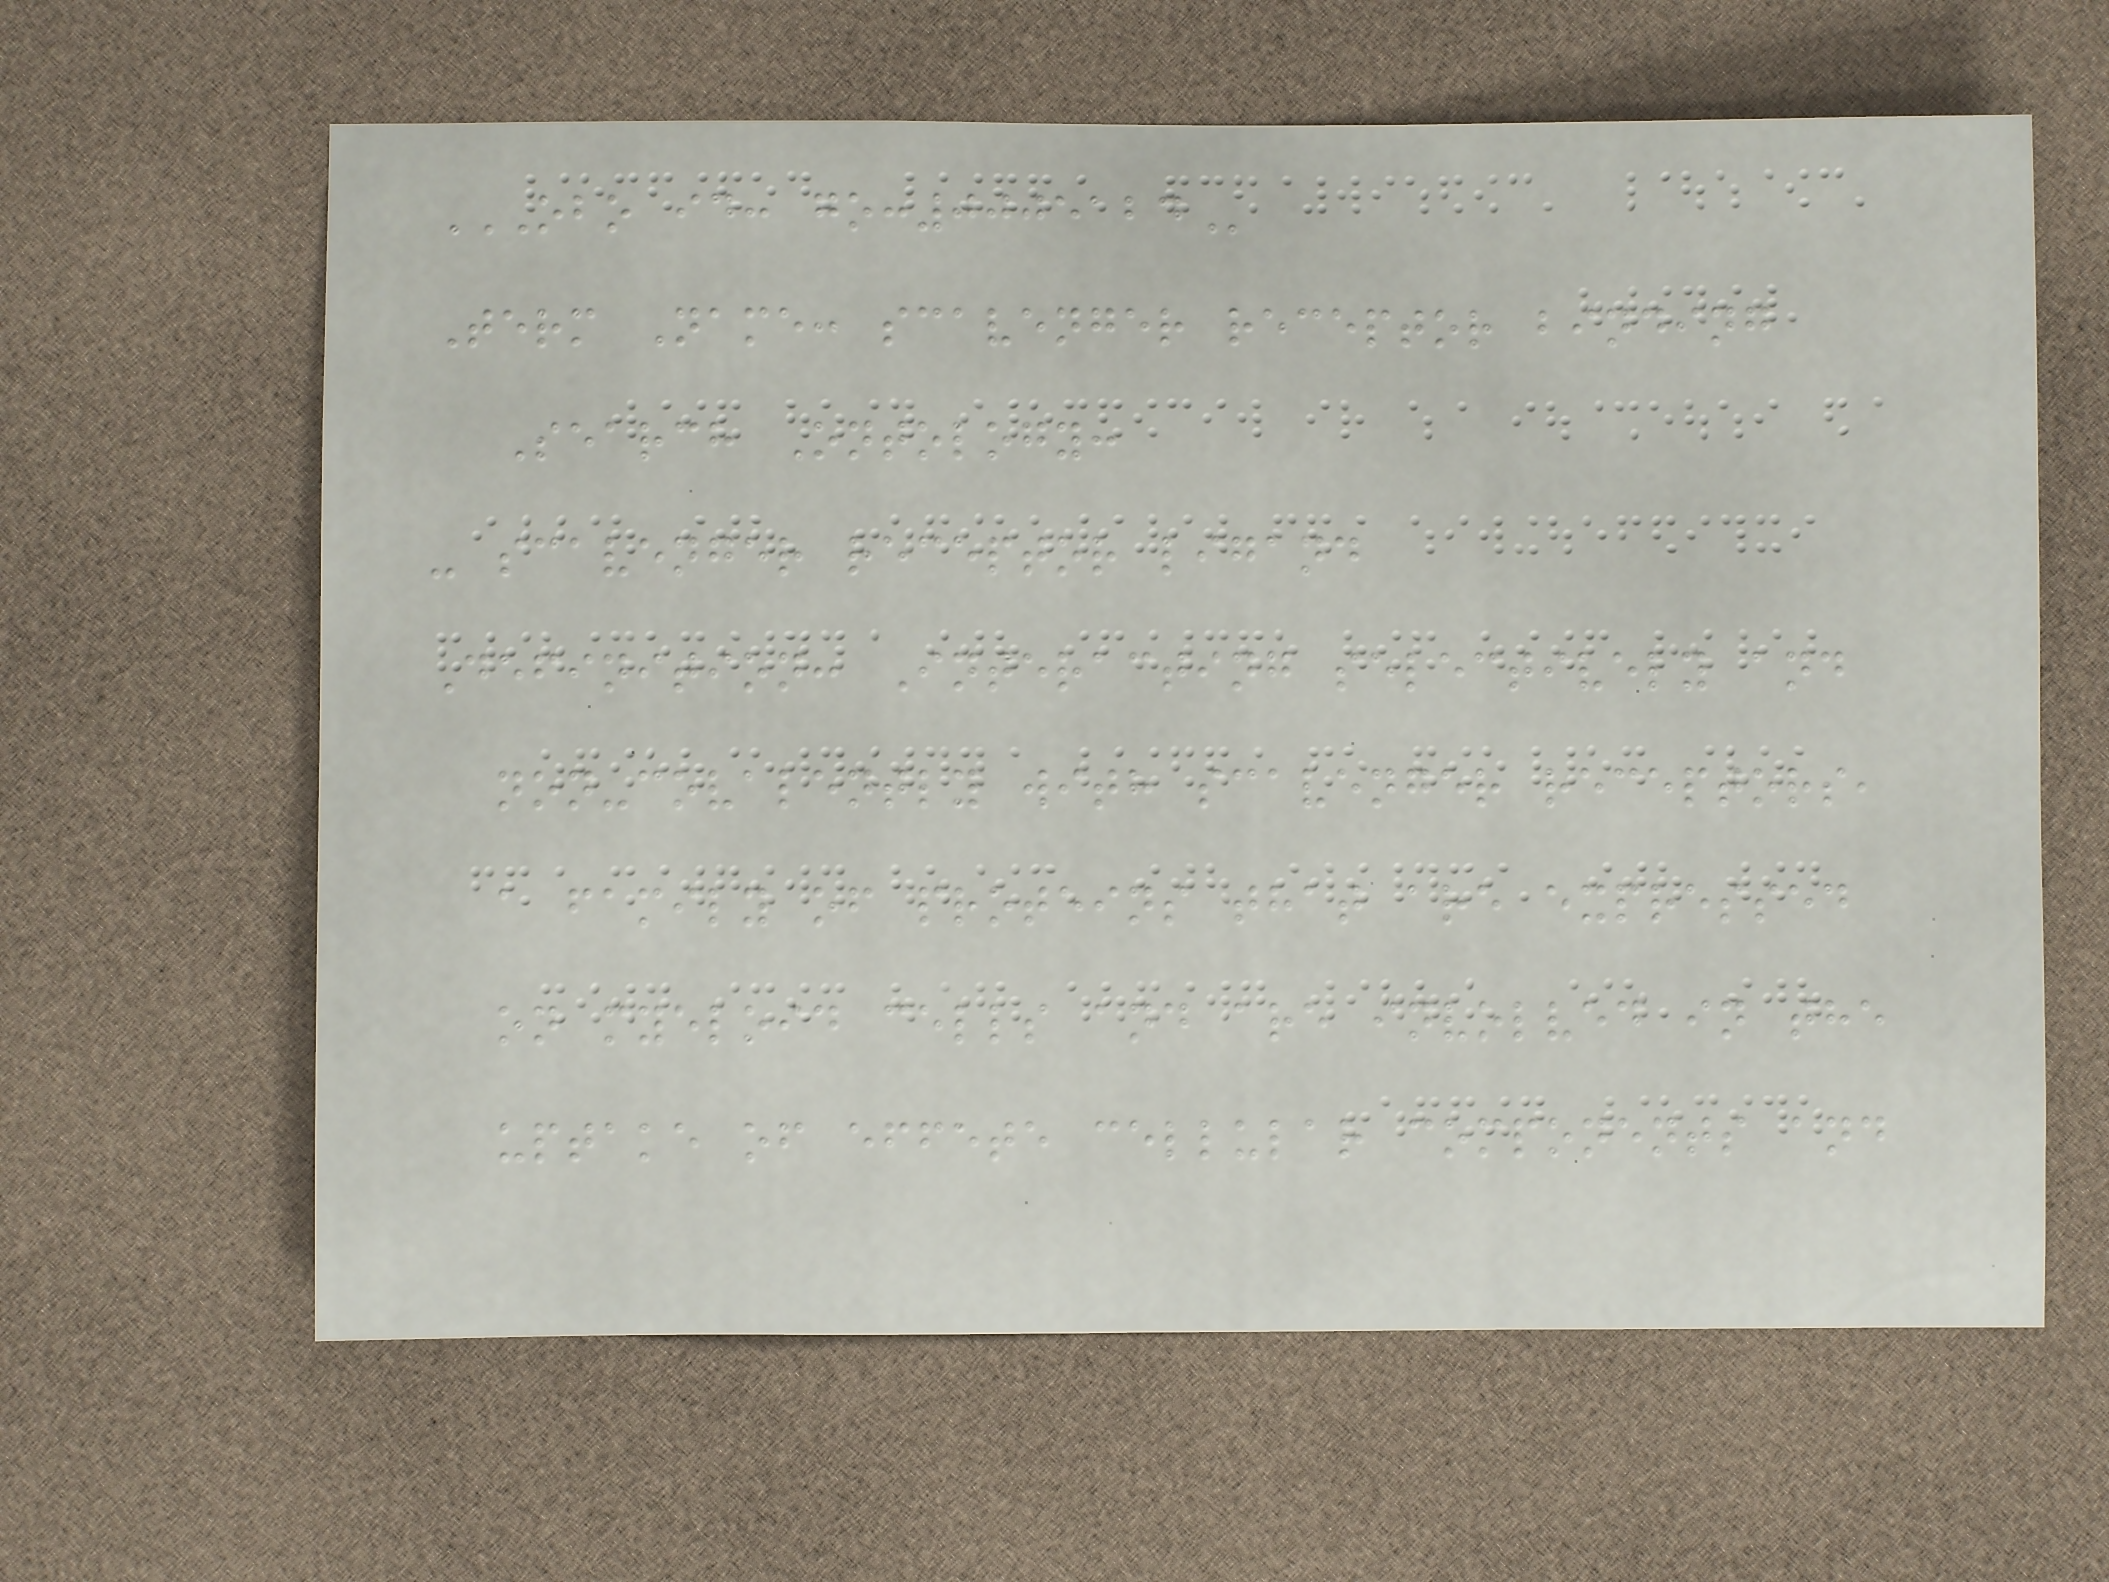OBO ID: GO:0005124
Term Name: scavenger receptor binding
Search Ontology:
- scavenger receptor ligand
Definition: Interacting selectively and
non-covalently with scavenger receptors,
a family of proteins that are expressed
on myeloid cells and are involved in the
uptake of effete cellular components and
